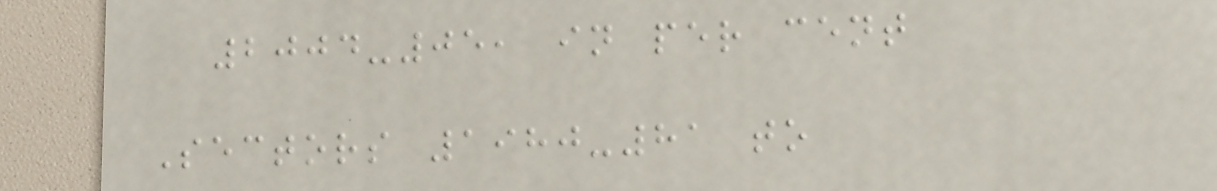2004-05, in per cent
Sectors 1980-81 to
